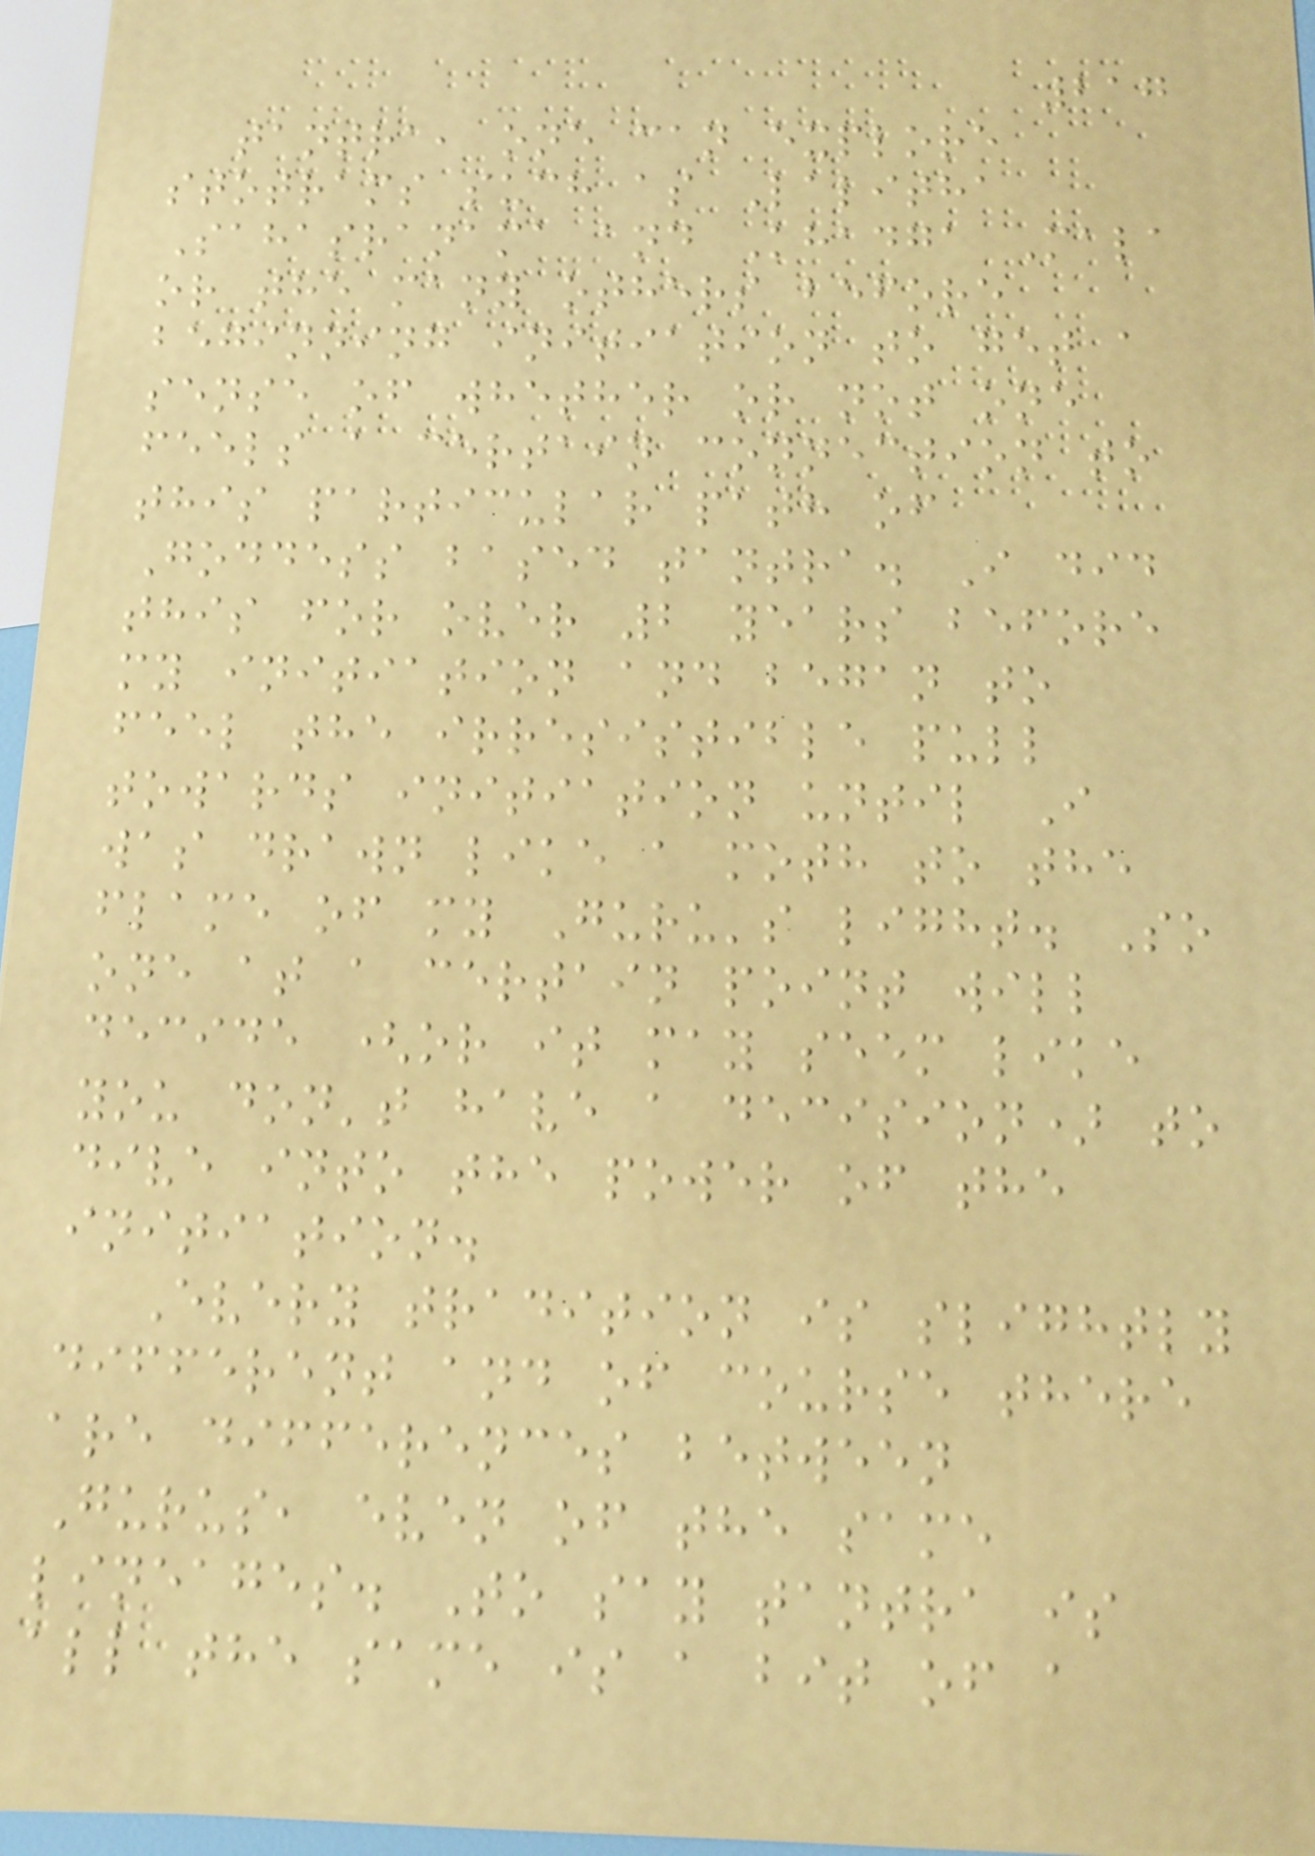217
tantra, one can explore
stotrams such as Lalitha
Sahasranama and Khadga Mala
or the many others before
beginning initiation to get a
sense of whether or not one
feels a certain connection to
this particular path of
Goddess based tantra. I did
this for over 2 years before
my initiation and began to
feel the irresistible pull
towards initiation until I
was drawn like a moth to the
flame of my Guru's light. So
one at a certain point will
decide (or it may seem like
you don't have a decision) to
dive into the power of the
initiation.
Every tradition is slightly
different and of course there
are differences between
Gurus, even of the same
lineages. To say tantra is
all the same is a bit of a
